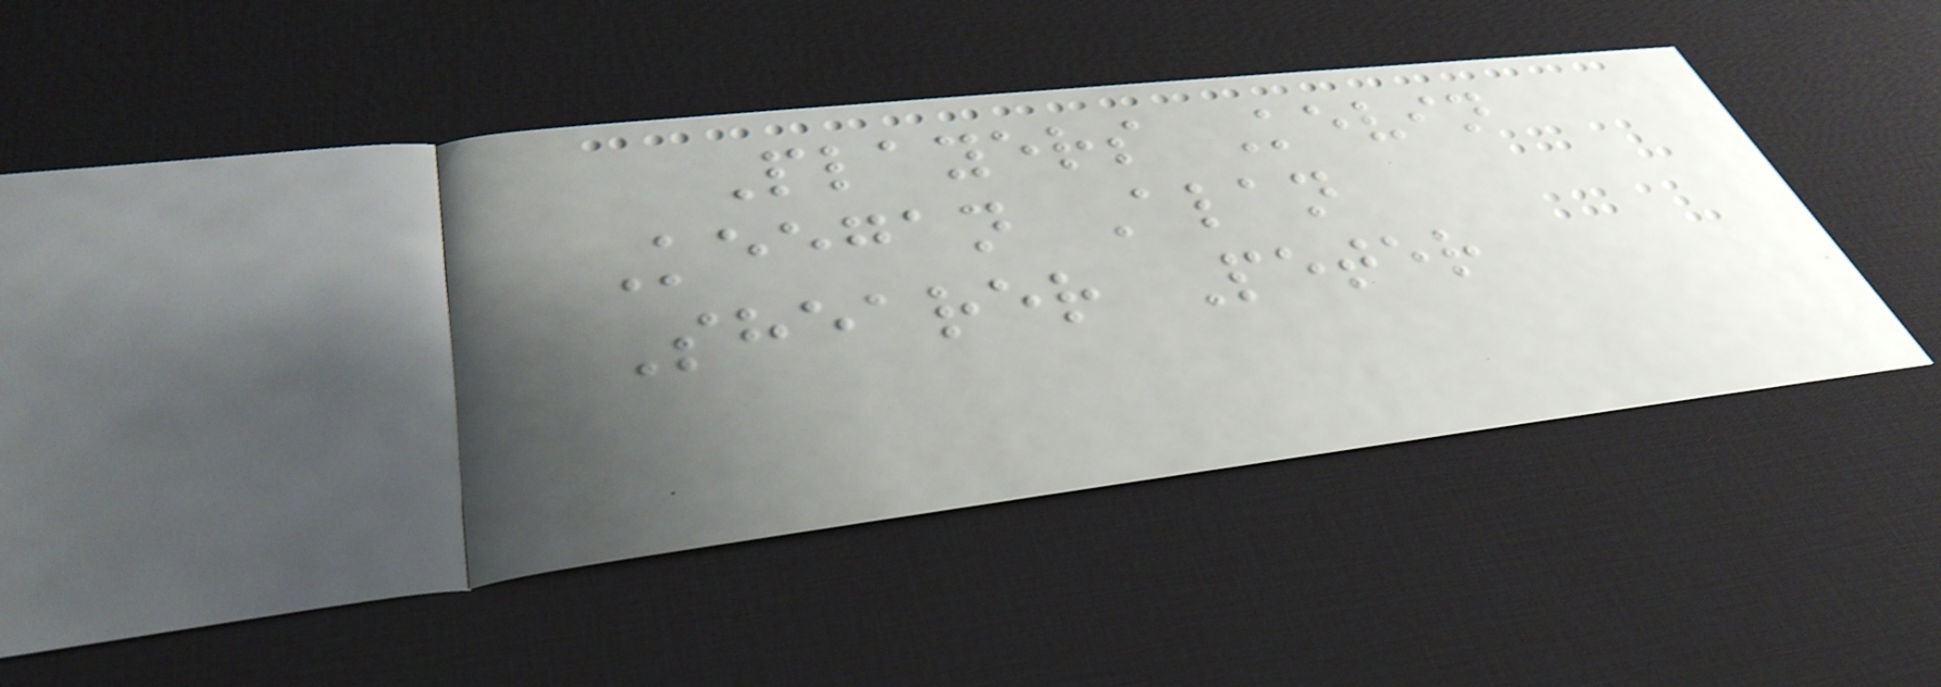Players Kevin
Keegan Alan
Shearer Peter
